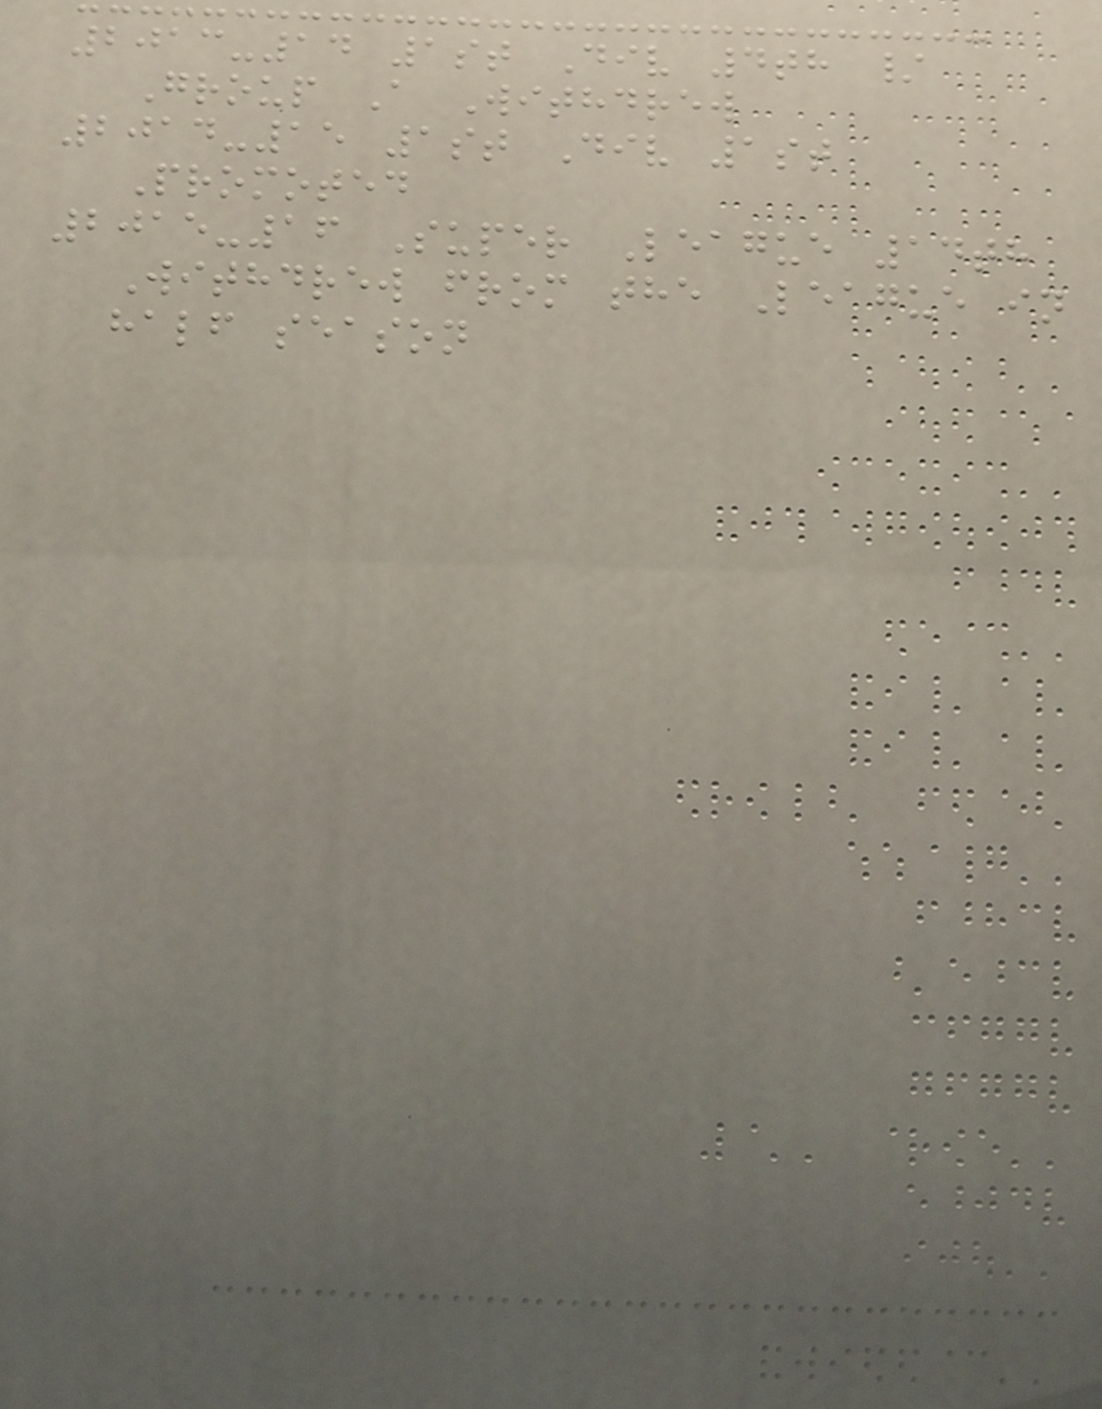2013-14 1st Div 4th /
Group A Withdrew
2014-15 1st Div 1st
Promoted
2015-16 Super League 14th
Withdrew from the League in
half season
